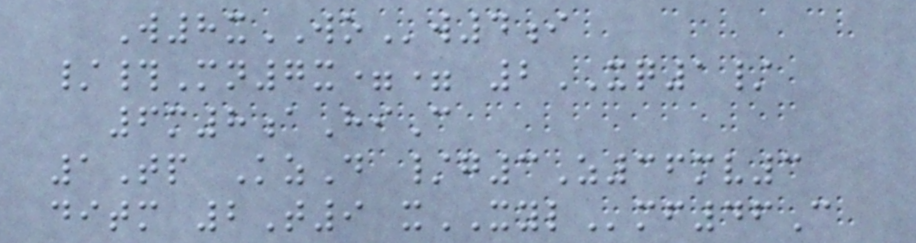W8xWOw4i
/#Mn7x== 2XQ1/
6m8aHiC
1Tp KzD /g3Z36mv3
ditm 2T9 xXYLmf46C
